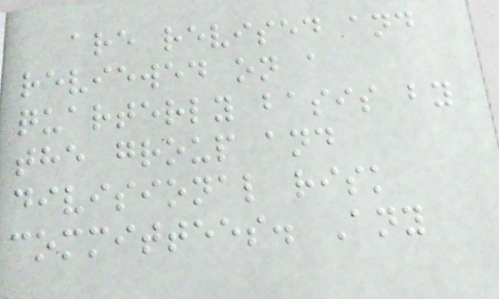are revised and
reviewed on a
quarterly basis by
the group and
divisional risk
committees. Any
